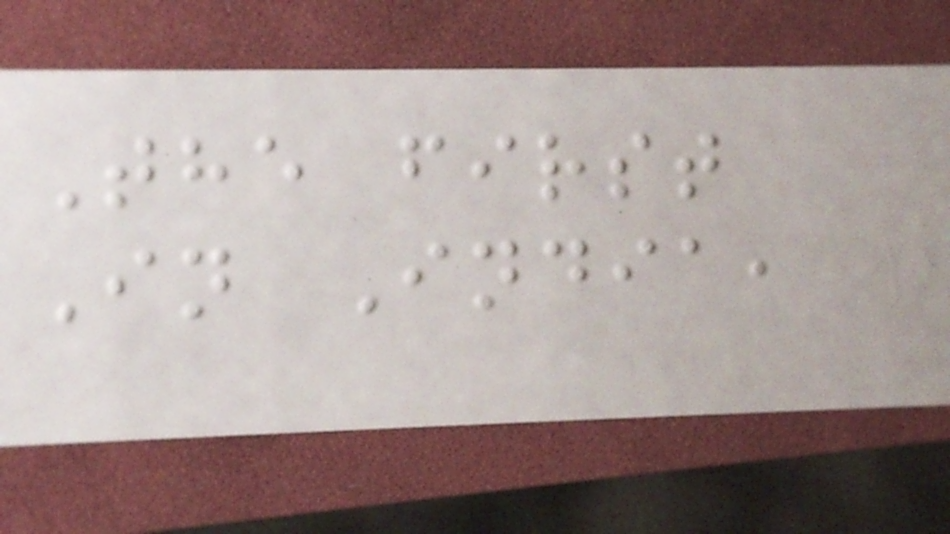The first
In India,
